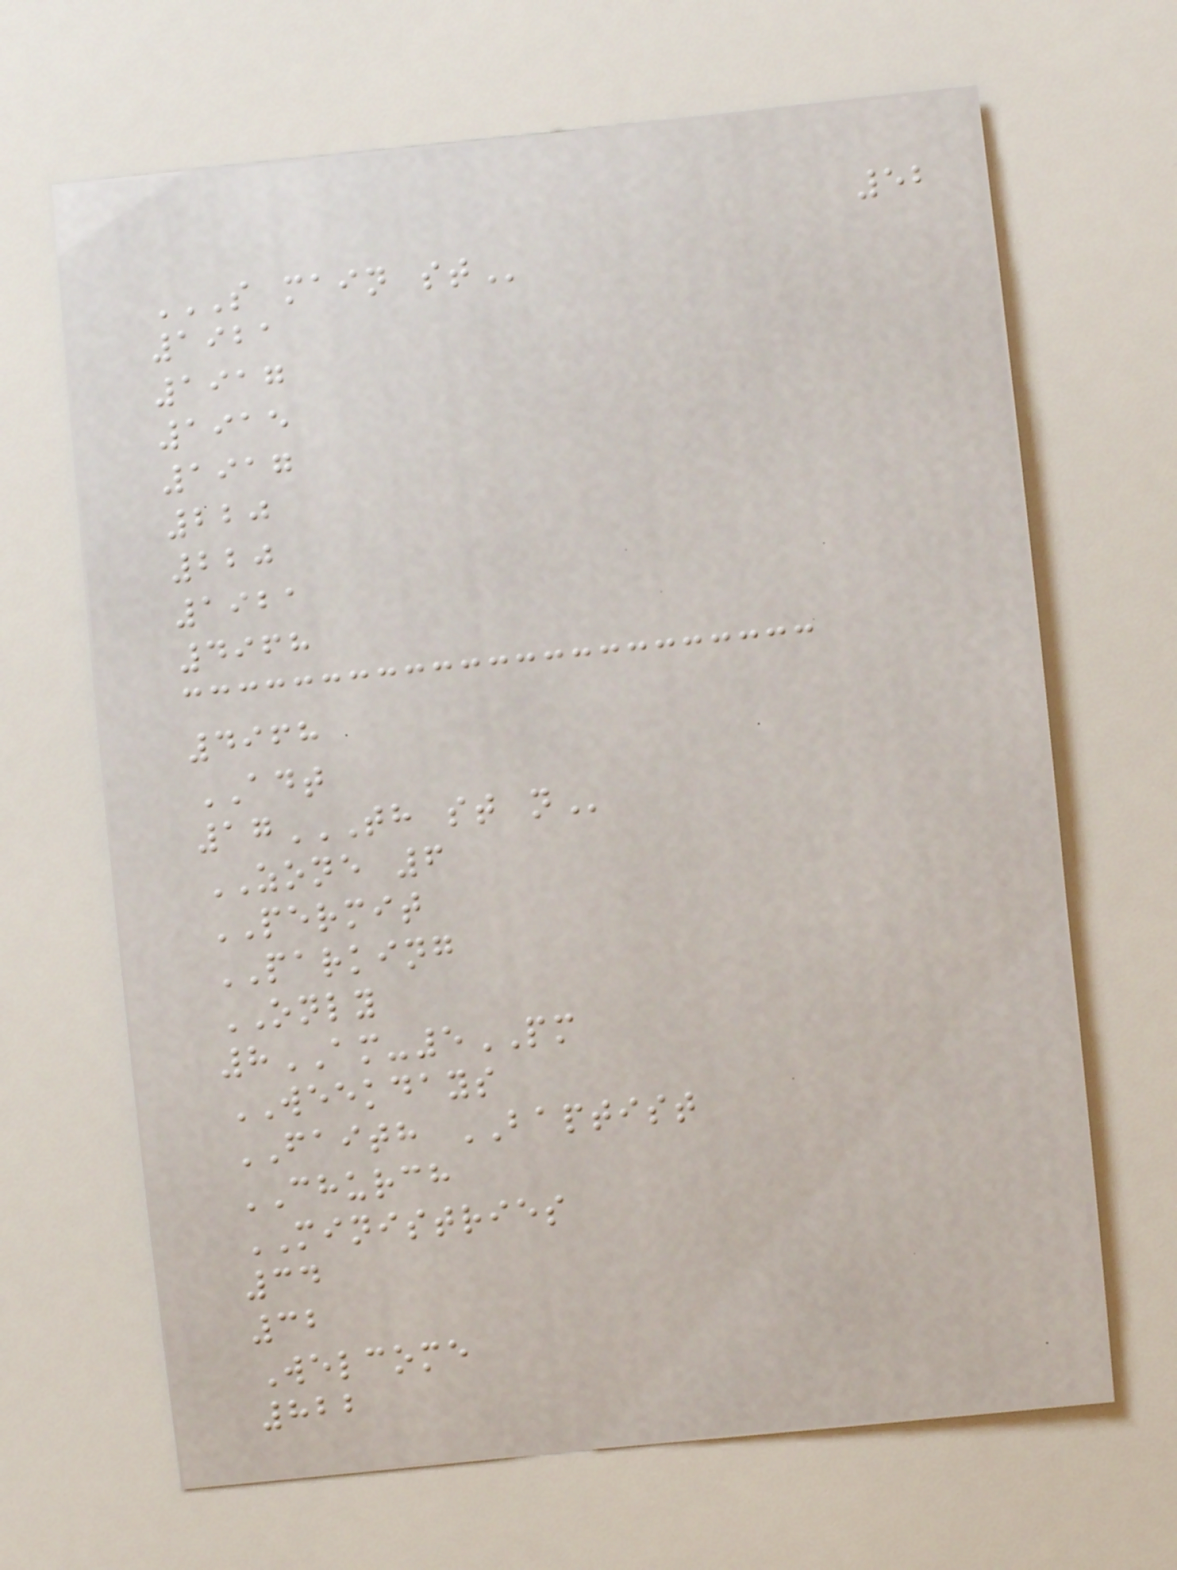52
S MAIN ST
1921
1917
1915
1917
220
220
1921
4968
4968
ADT
17TH ST N
ZONE 6
PERMIT
PARKING
ONLY
8AM-5PM
WEEKDAYS
FAITH BAPTIST
CHURCH
MINISTRIES
34
32
Welcome
822
